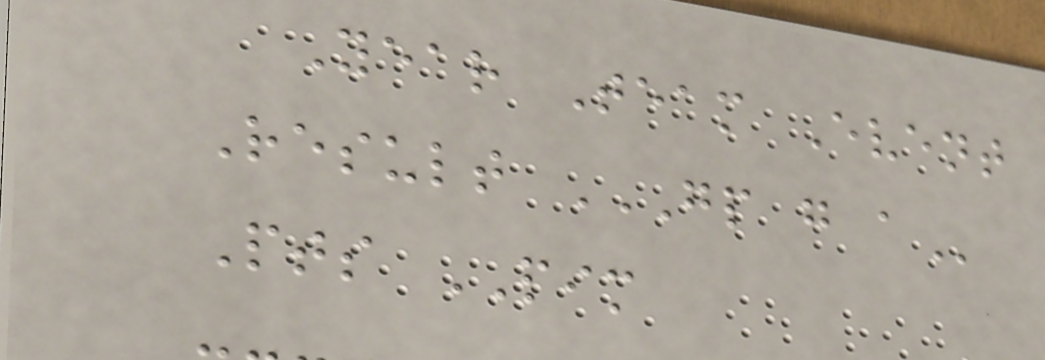Year Team Event
Result GP G A
Pts PIM
